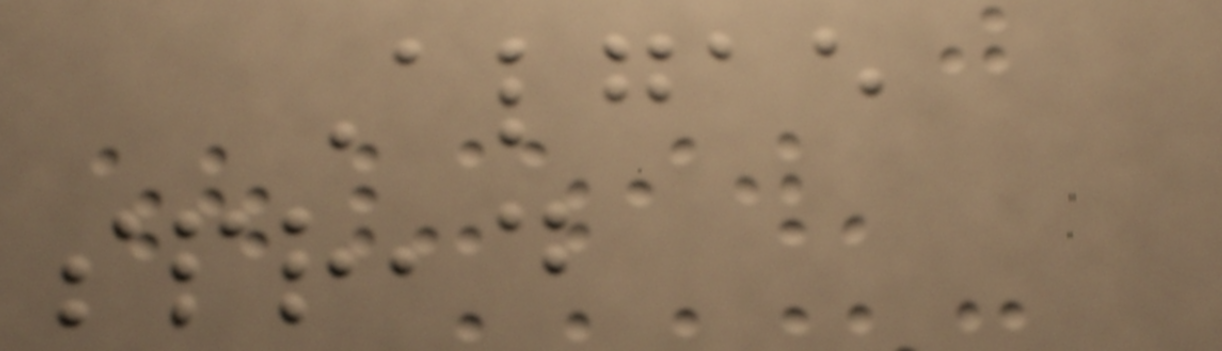Algae
spread
